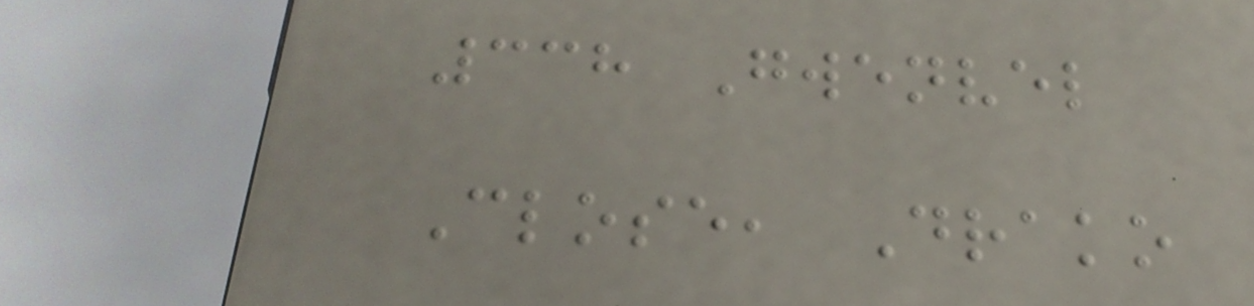338 Gwenvel
Close, Drako
